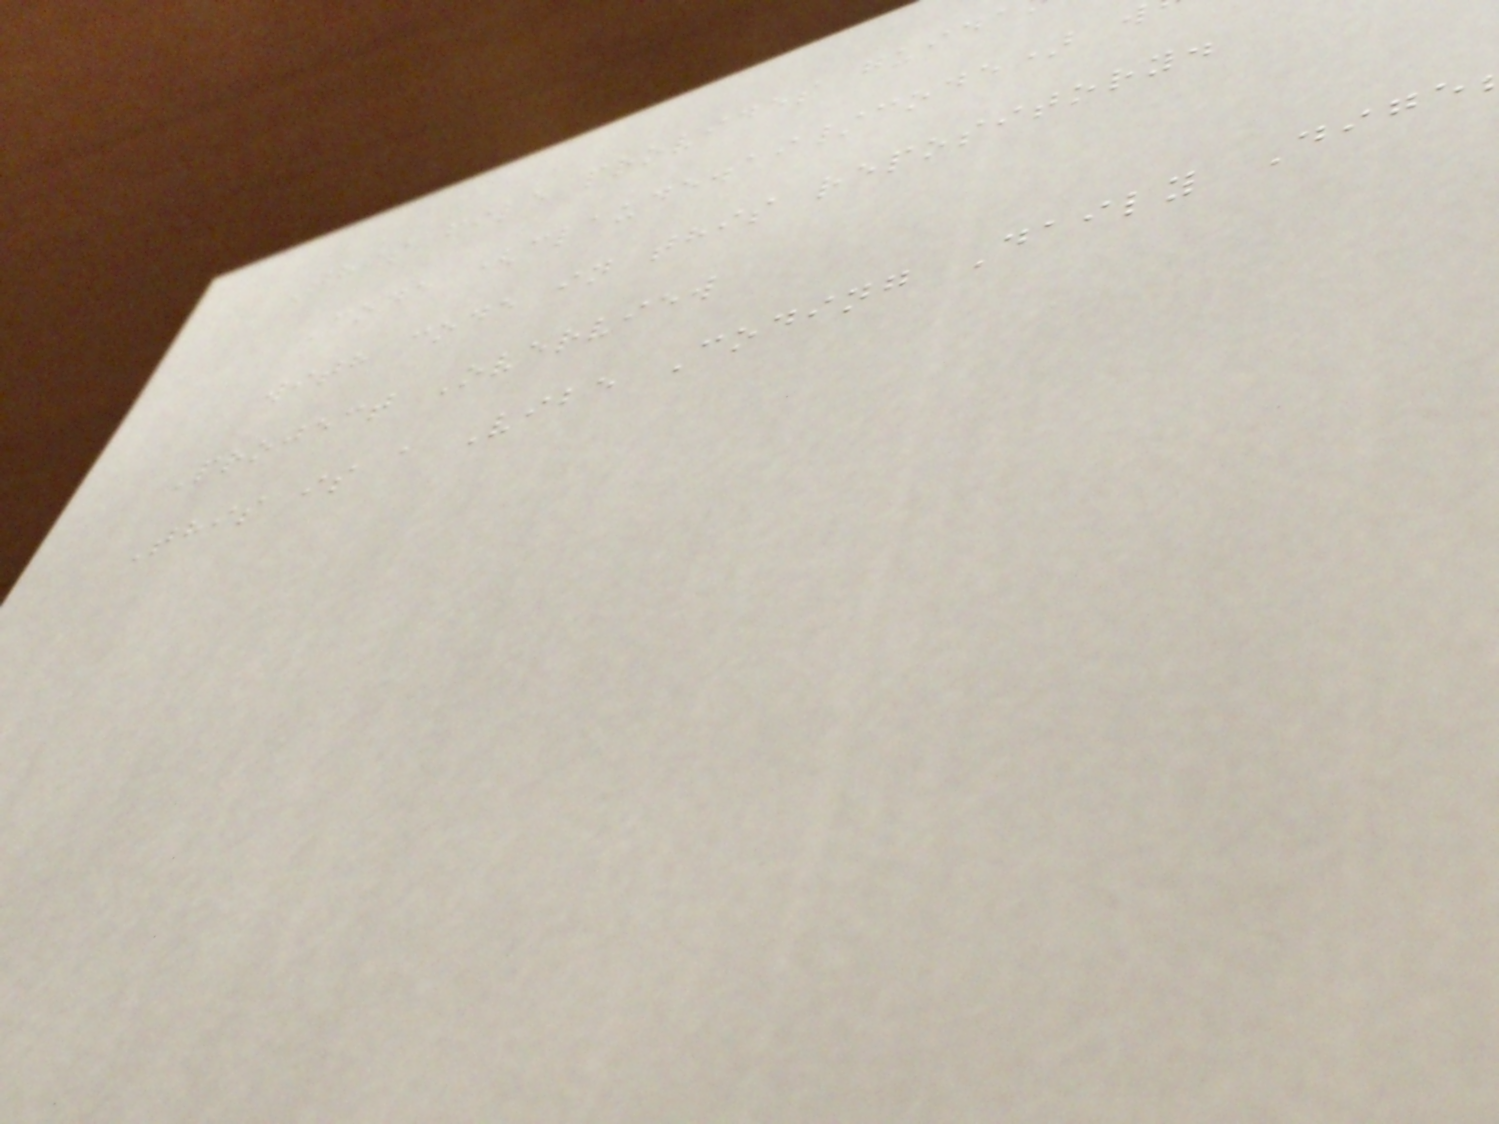This file provides guida
Code (claude.ai/code) w
with code in this repository.
Project Overview
This is a Vibe Coding Daily Dige
